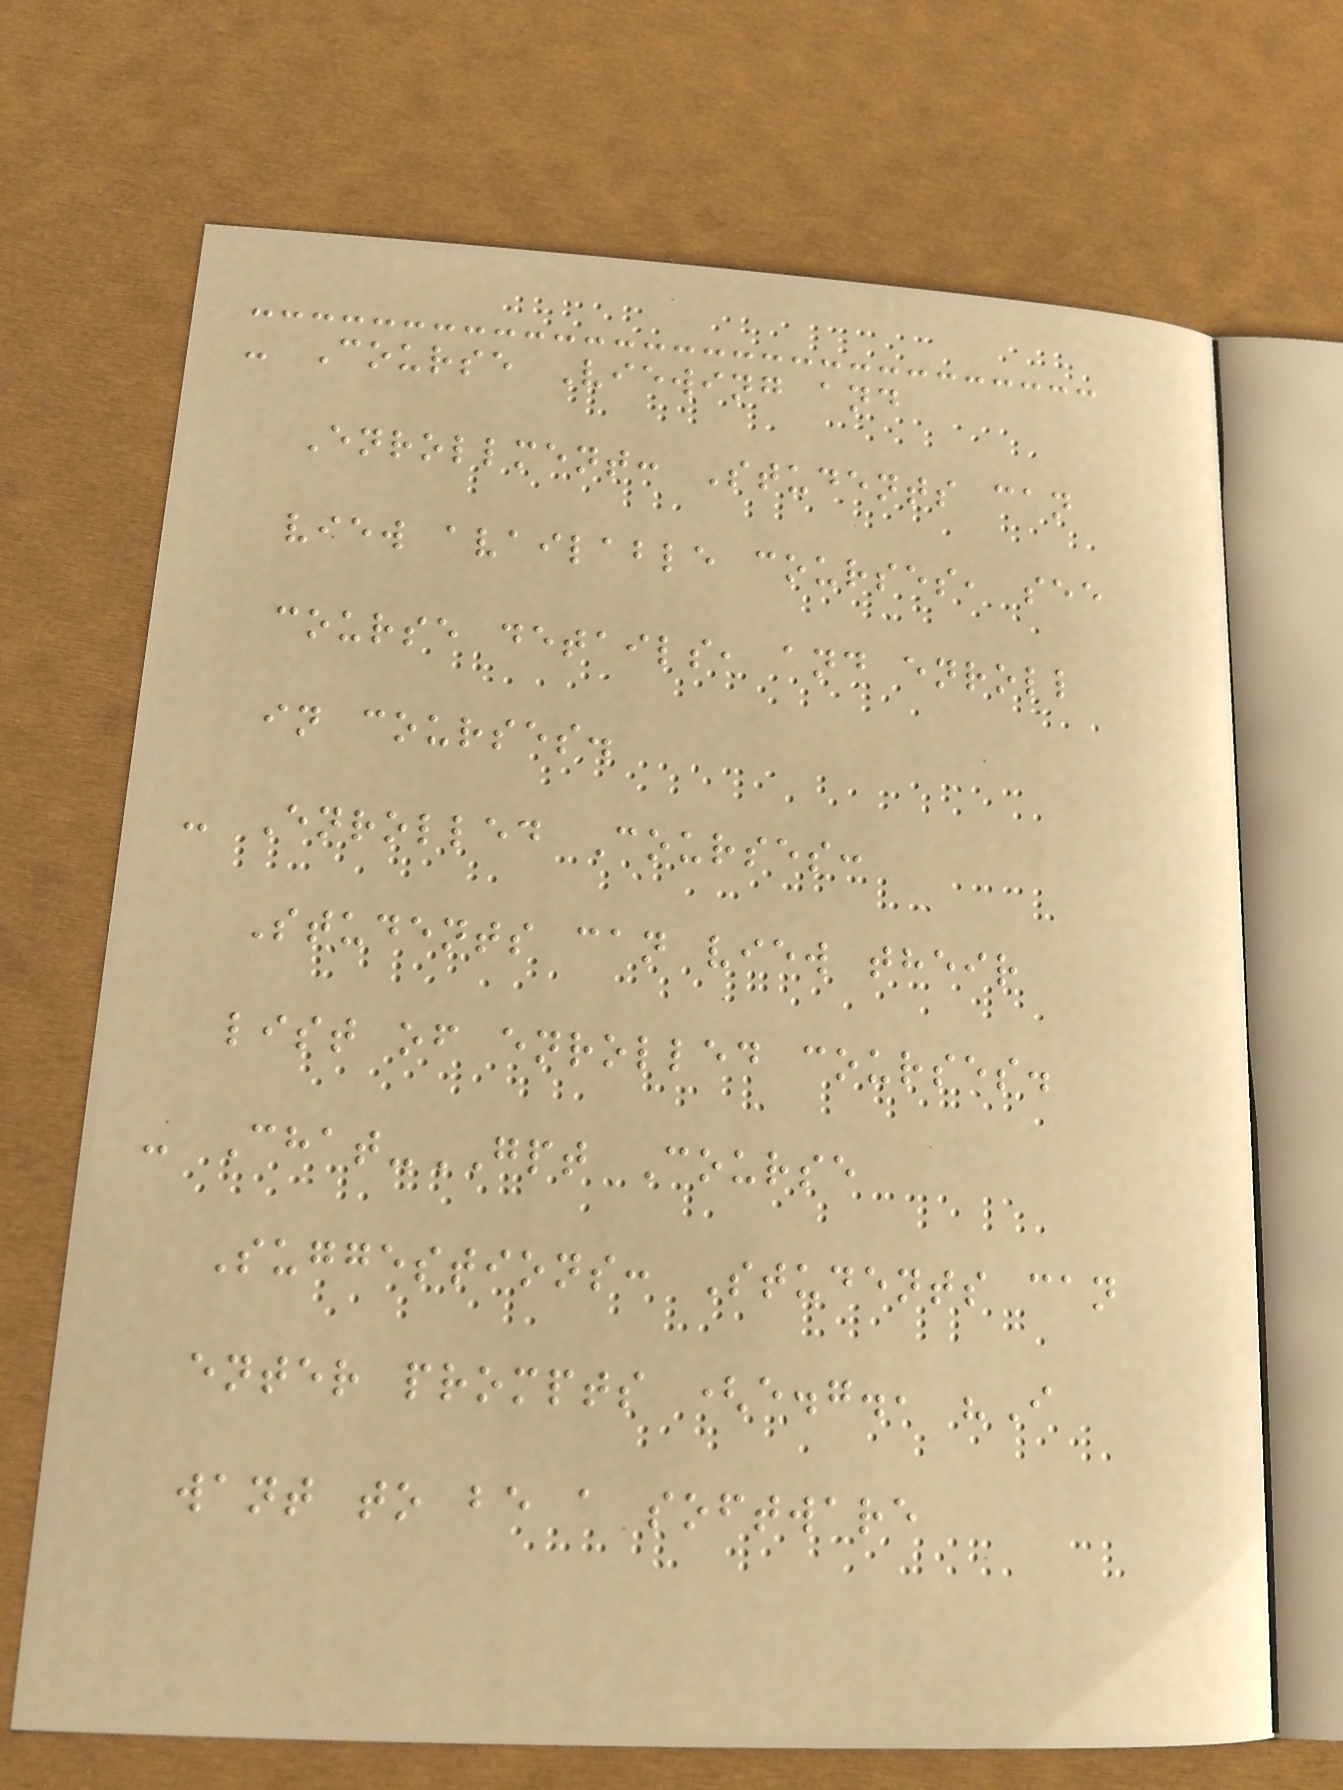- Course Viewing and
Enrollment: Students can
view available courses, see
course details, and enroll
in courses.
- Enrolled Courses:
Students can view their
list of enrolled courses.
- Chat-GPT Course
Suggestions: Students can
enter prompts (e.g., "I
want to be a software
